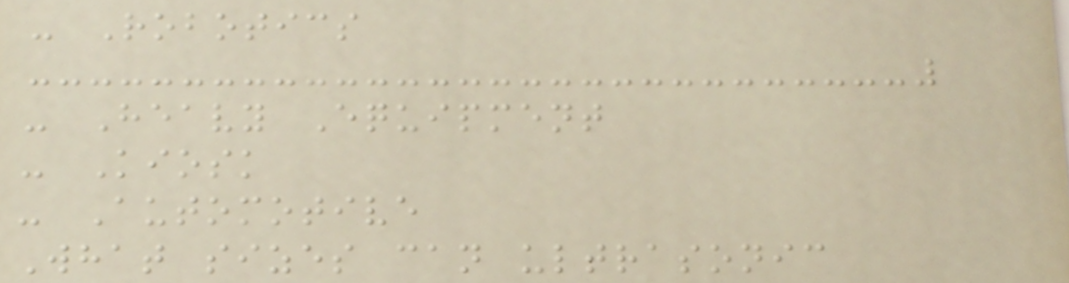- Robotics
- Heavy Equipment
- Kiosk
- Automotive
What sizes can ultrasonic
